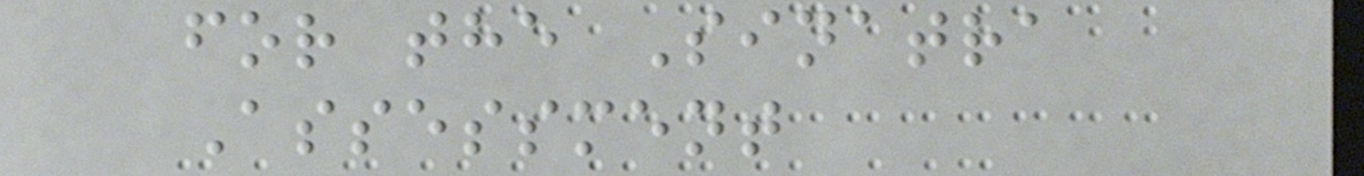for the Sinatra
Assessment
